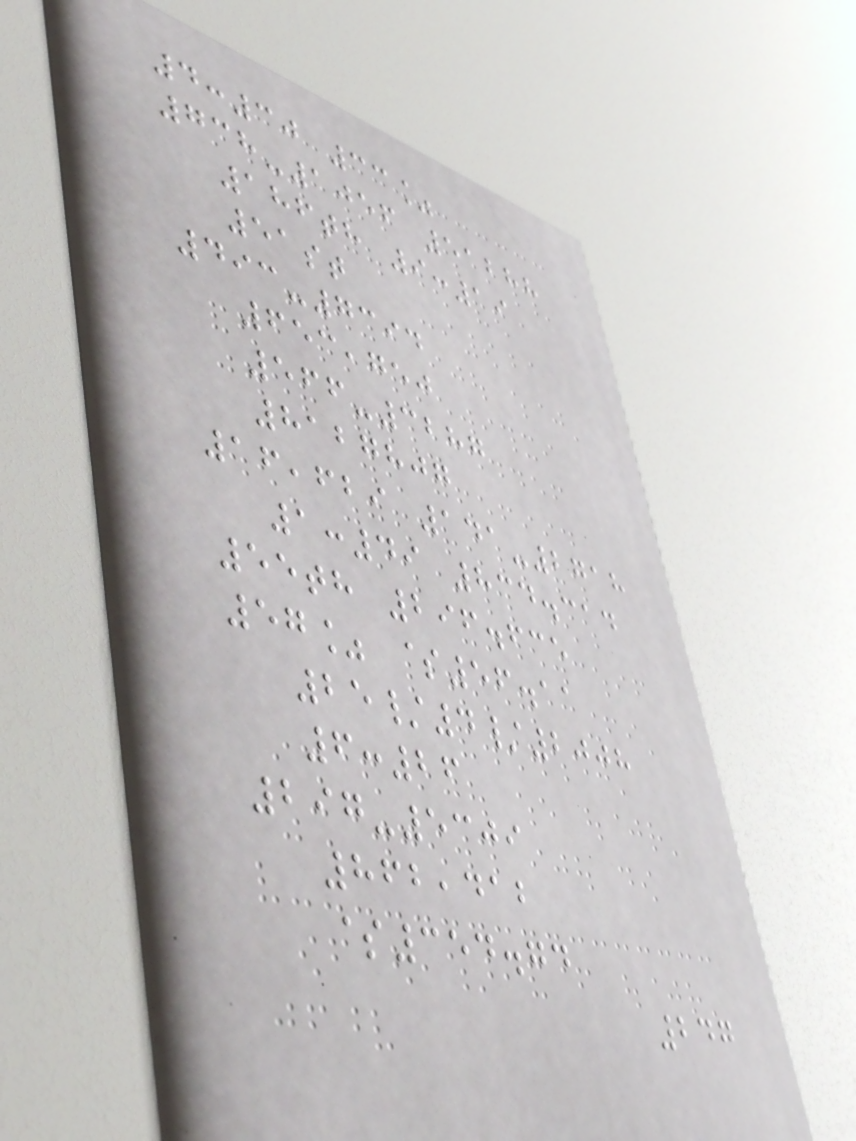4:30 33%
738-1056 51288
186th 9:19
51st
493-7394
653,750
566-3287
8127807
16,629 141-2718
1:49 834.314
55th 296.635
57% $56.11
25/4/2008
6:26
297-5309
862,412
$354.74
247
